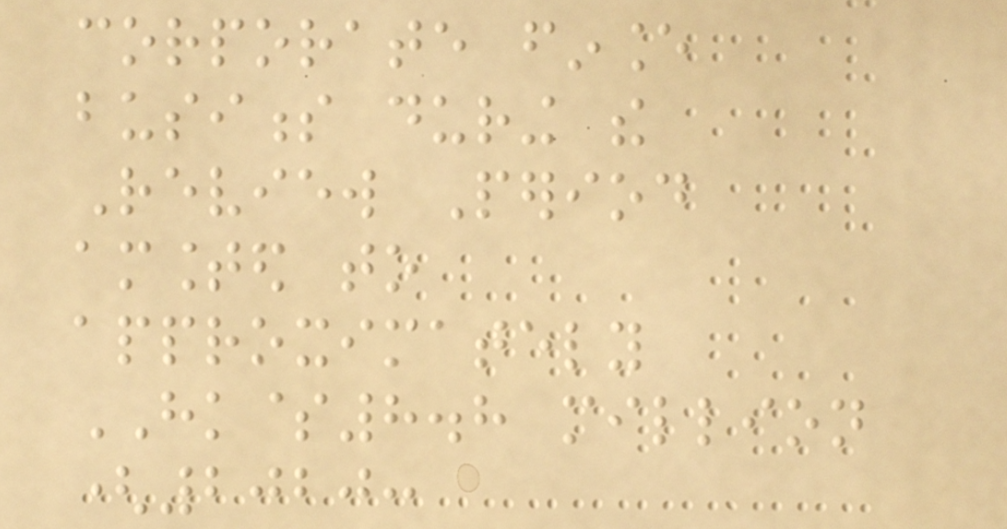corporate finance
business during the
Review Period
amounted to
approximately
HK$8.8 million
(2020:
